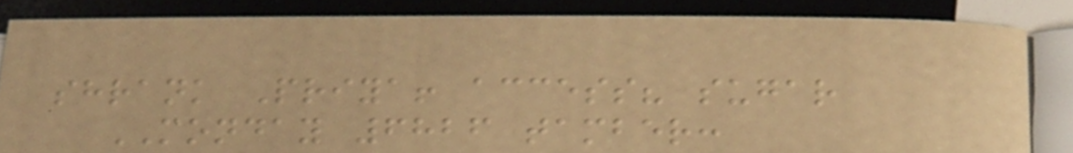shrank Priya! access? sugar
MONDAY 6826 tamber:
